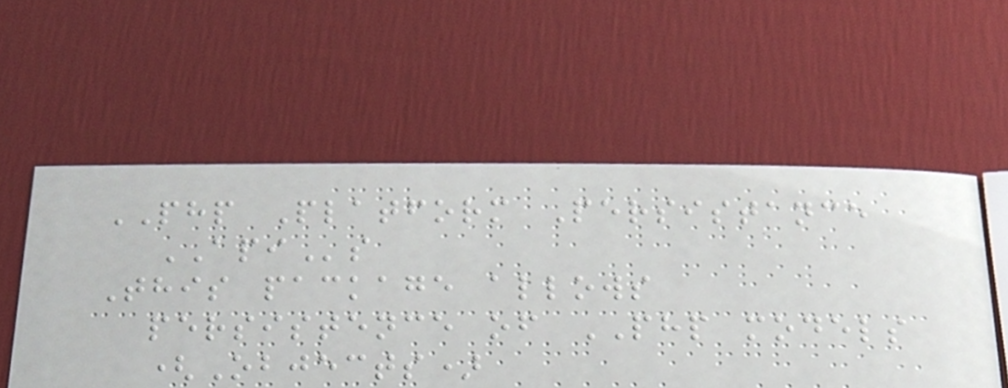PHP Platform Persistance
APIs
This package allows
persistence of PHP models
(Objects)
